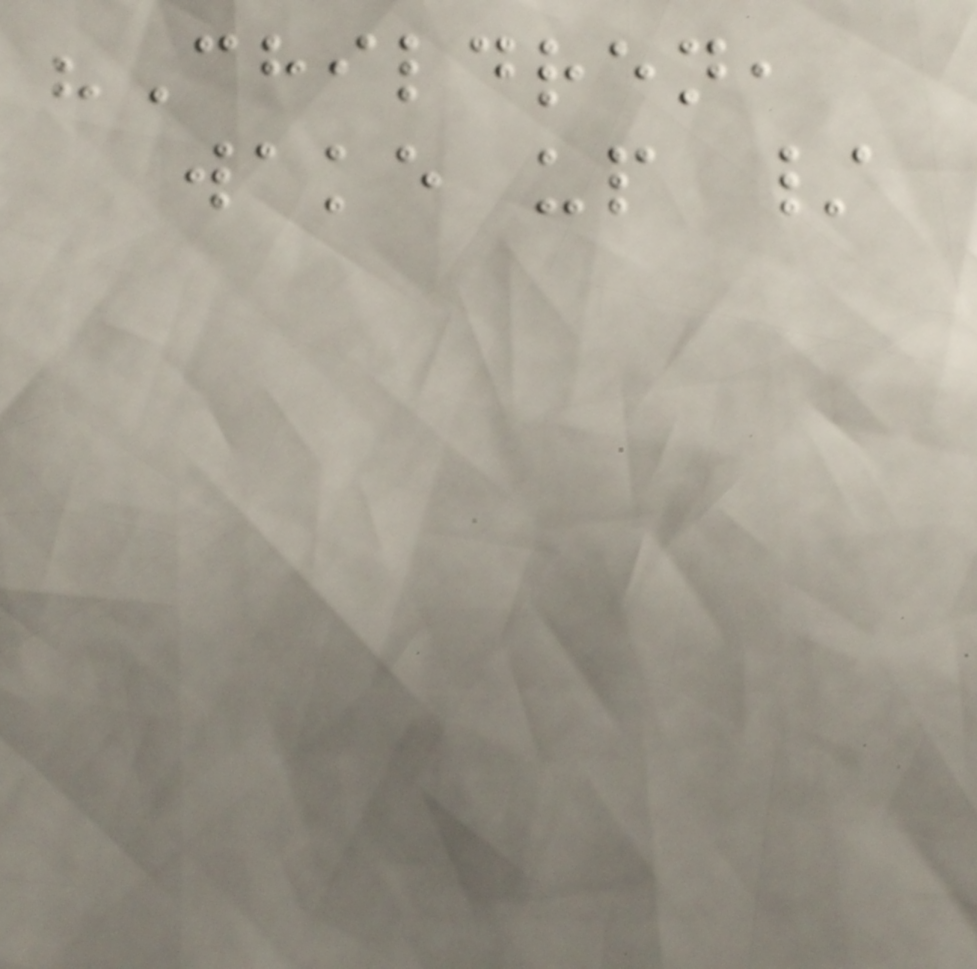"Children,
wake up /
